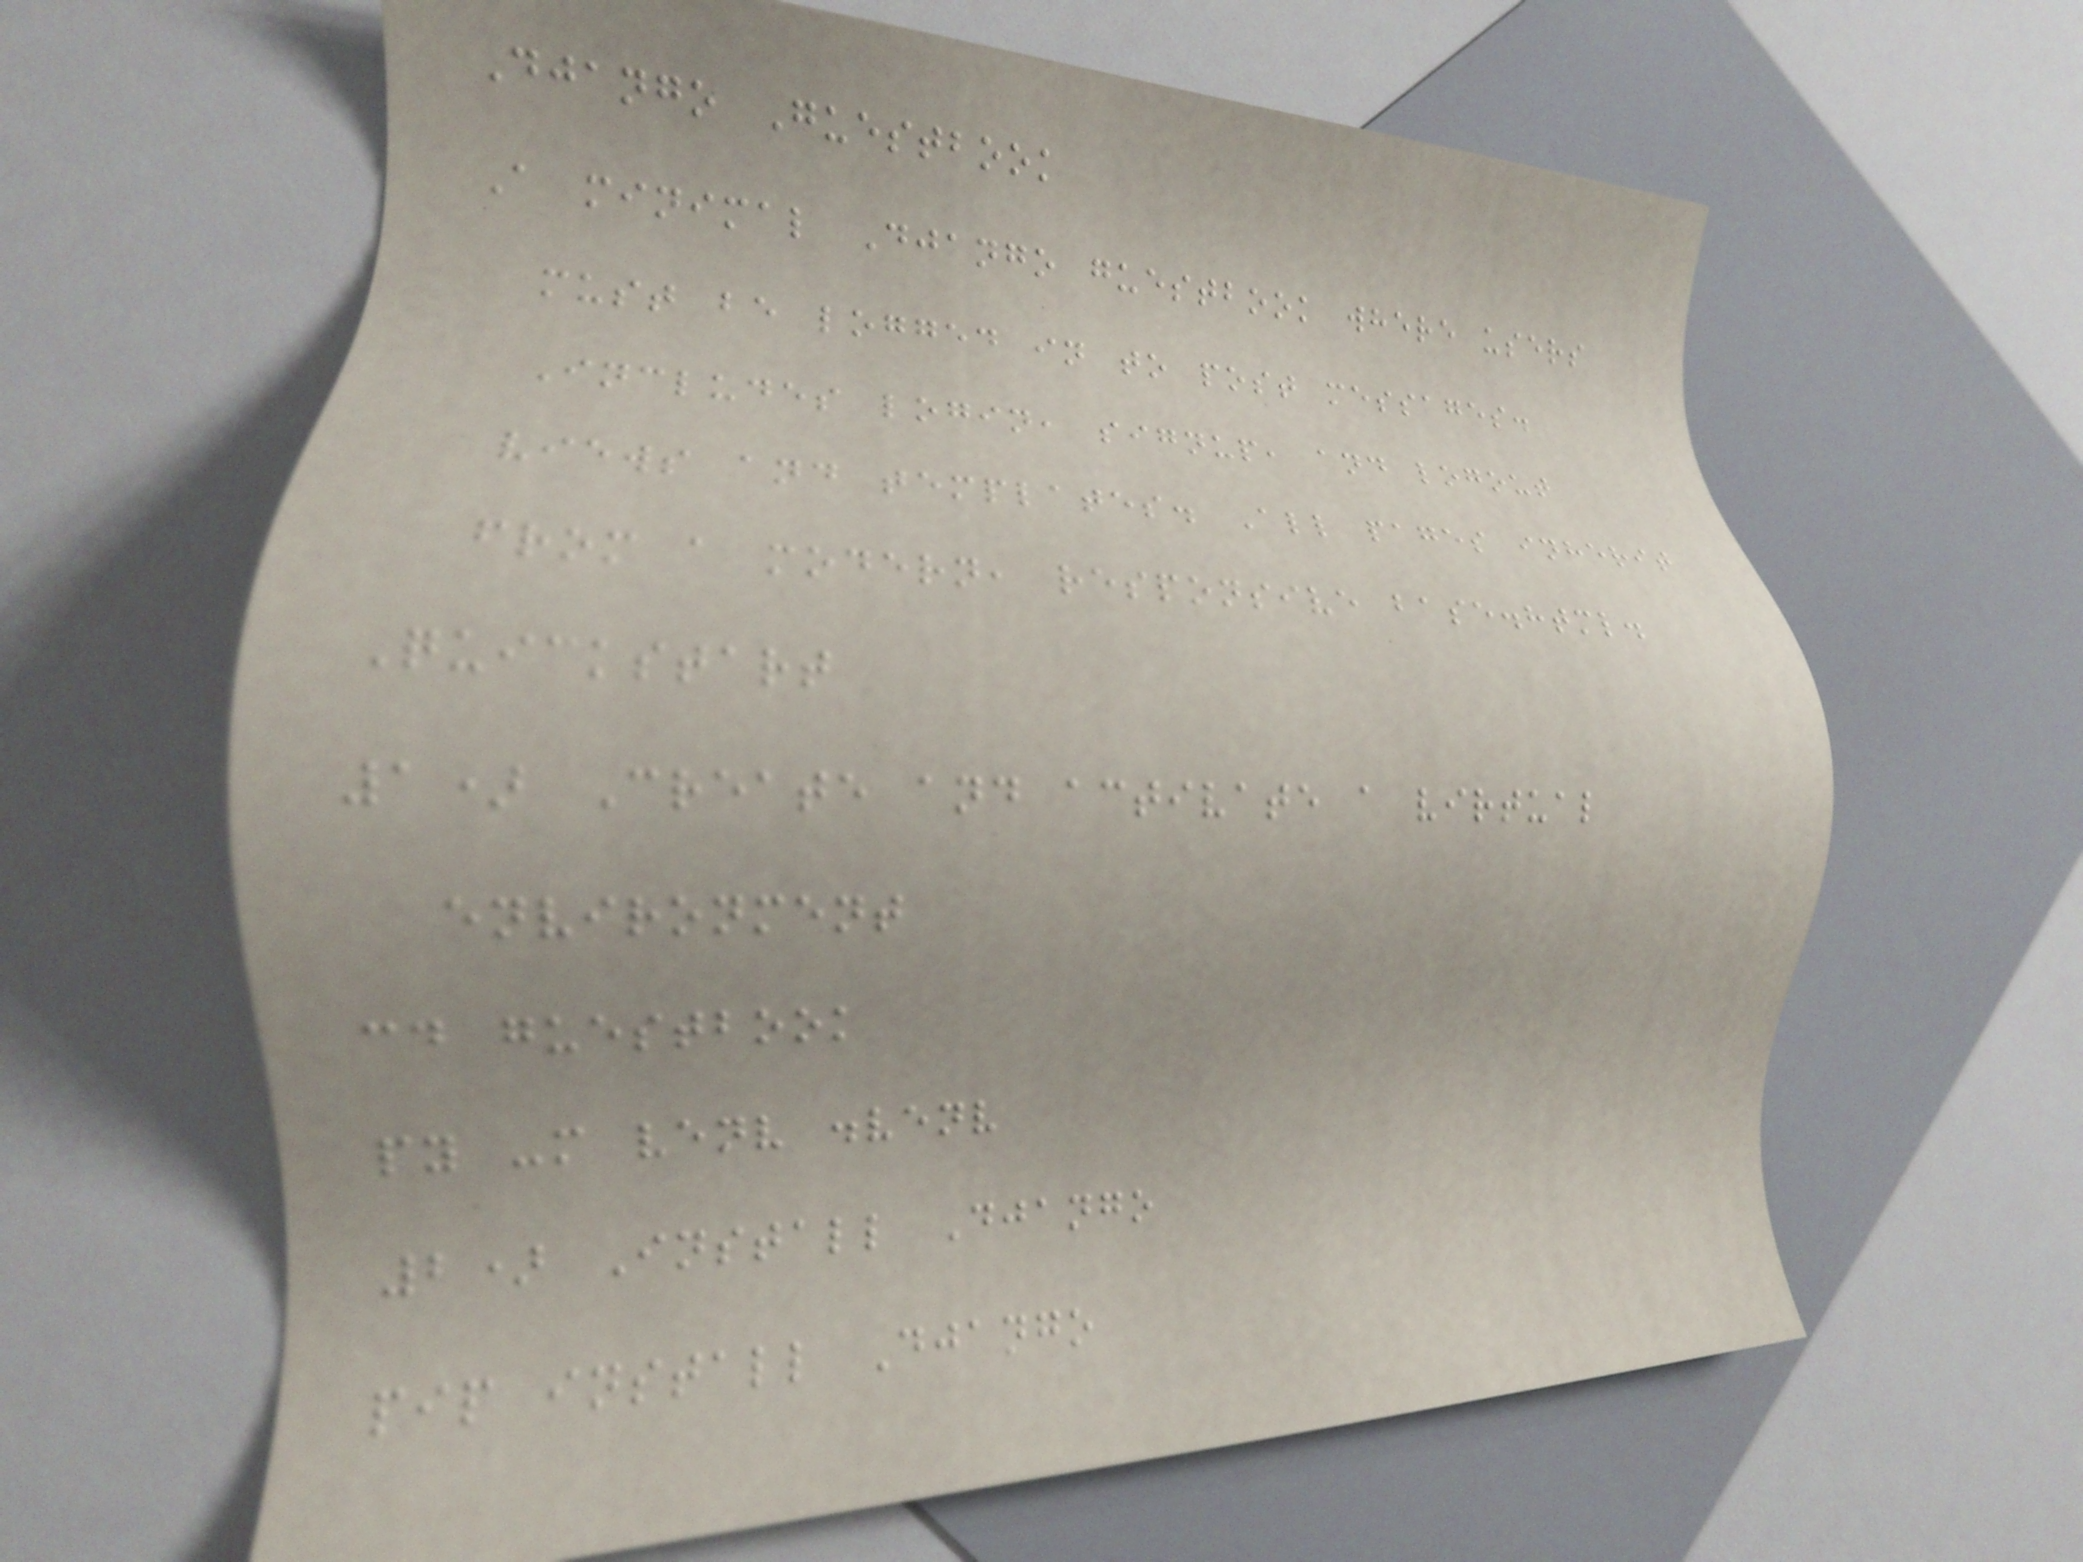Django Guestbook
A minimal Django guestbook where users
must be logged in to post messages.
Includes login, signup, and logout
views and templates. All pages inherit
from a modern, responsive base.html.
Quickstart
1) Create and activate a virtual
environment
cd guestbook
py -m venv .venv
2) Install Django
pip install Django
